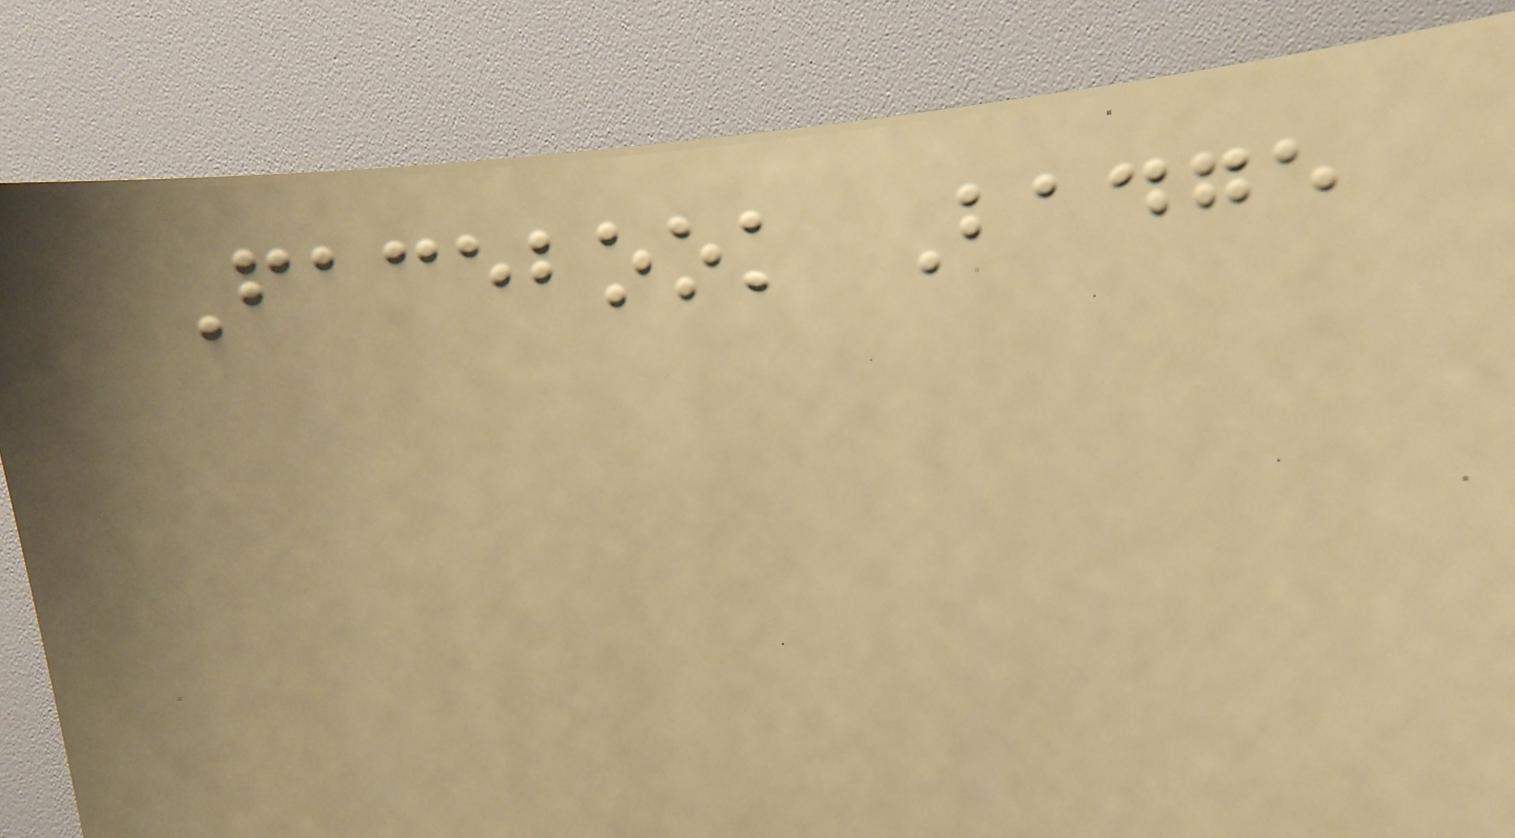Facebook Badge
